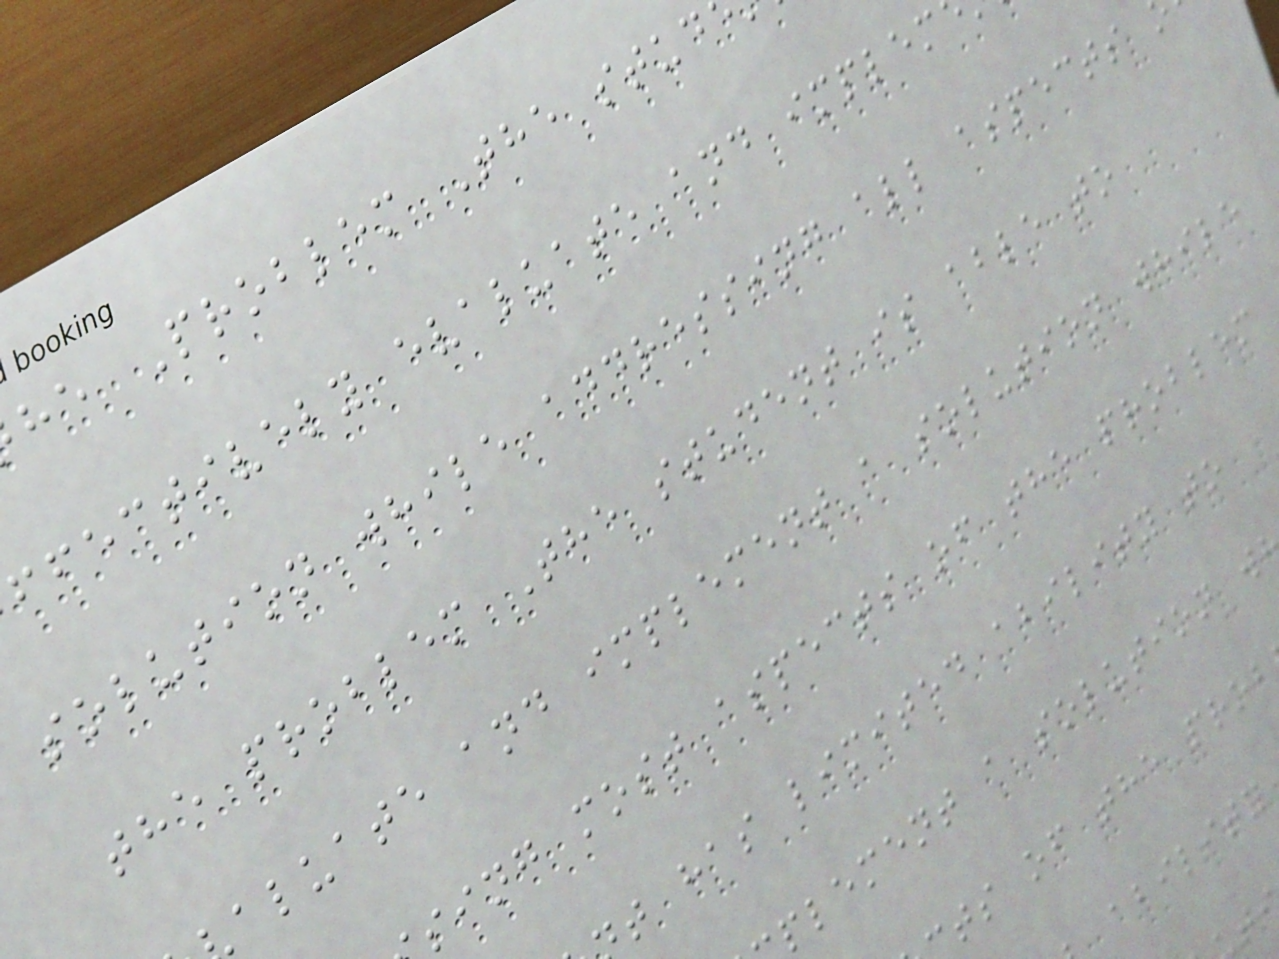he Problem The stud
ffectively evaluate and implem
solution while addressing all aspects
the problem The student is able to
aluate and implement a solution while
sing most aspects of the problem
t has limited ability to
plement a solution w
ts of the prob
